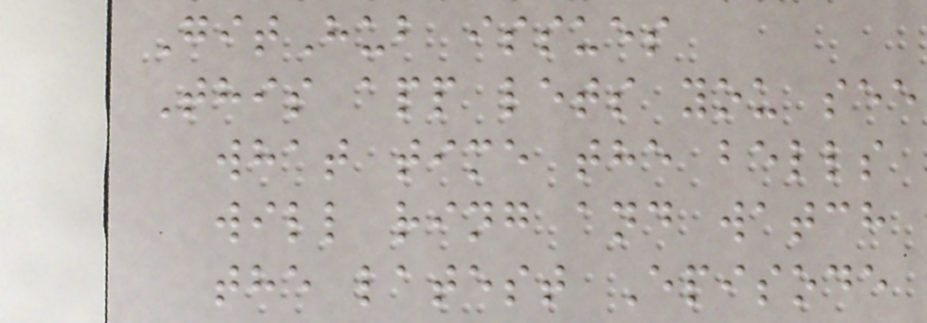GitHub issues
This app lets you see
what time the bells
will ring and watch
the latest Episode
